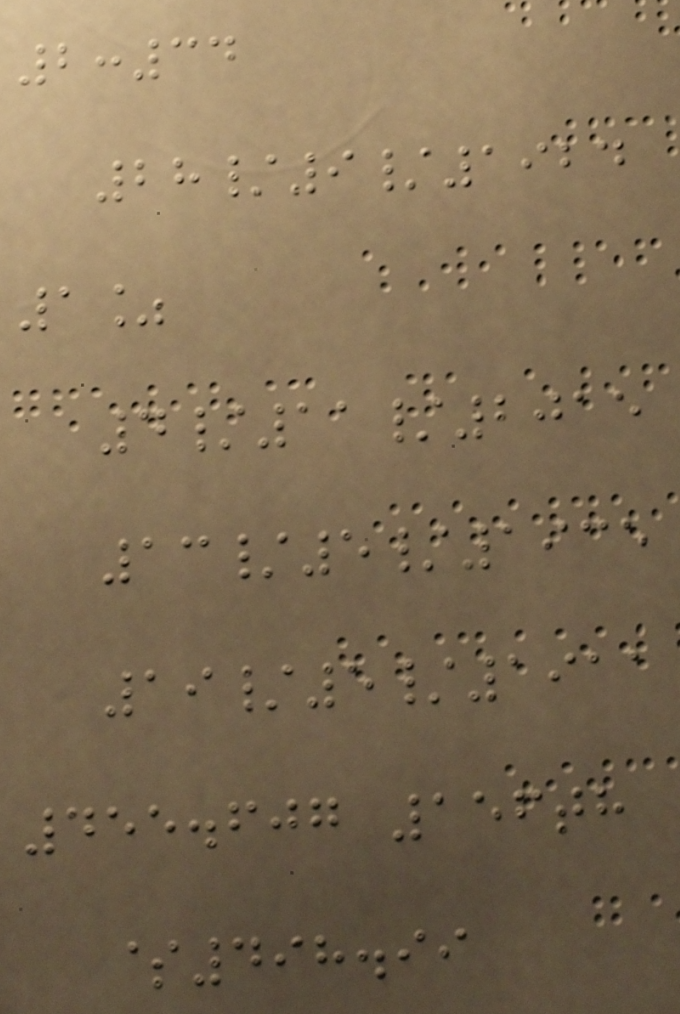2:34
28/9/1924
1%
4/11/2015
13/5/1935
19/5/1911
455.607 156th
$498.99
